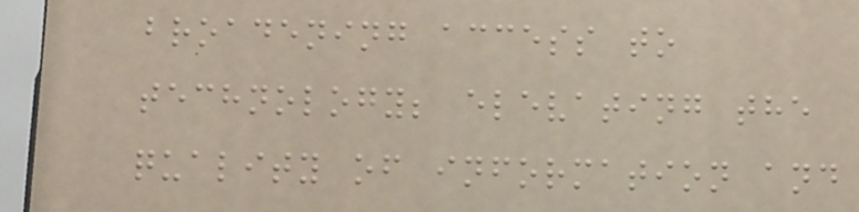broadening access to
technology; elevating the
quality of information and
